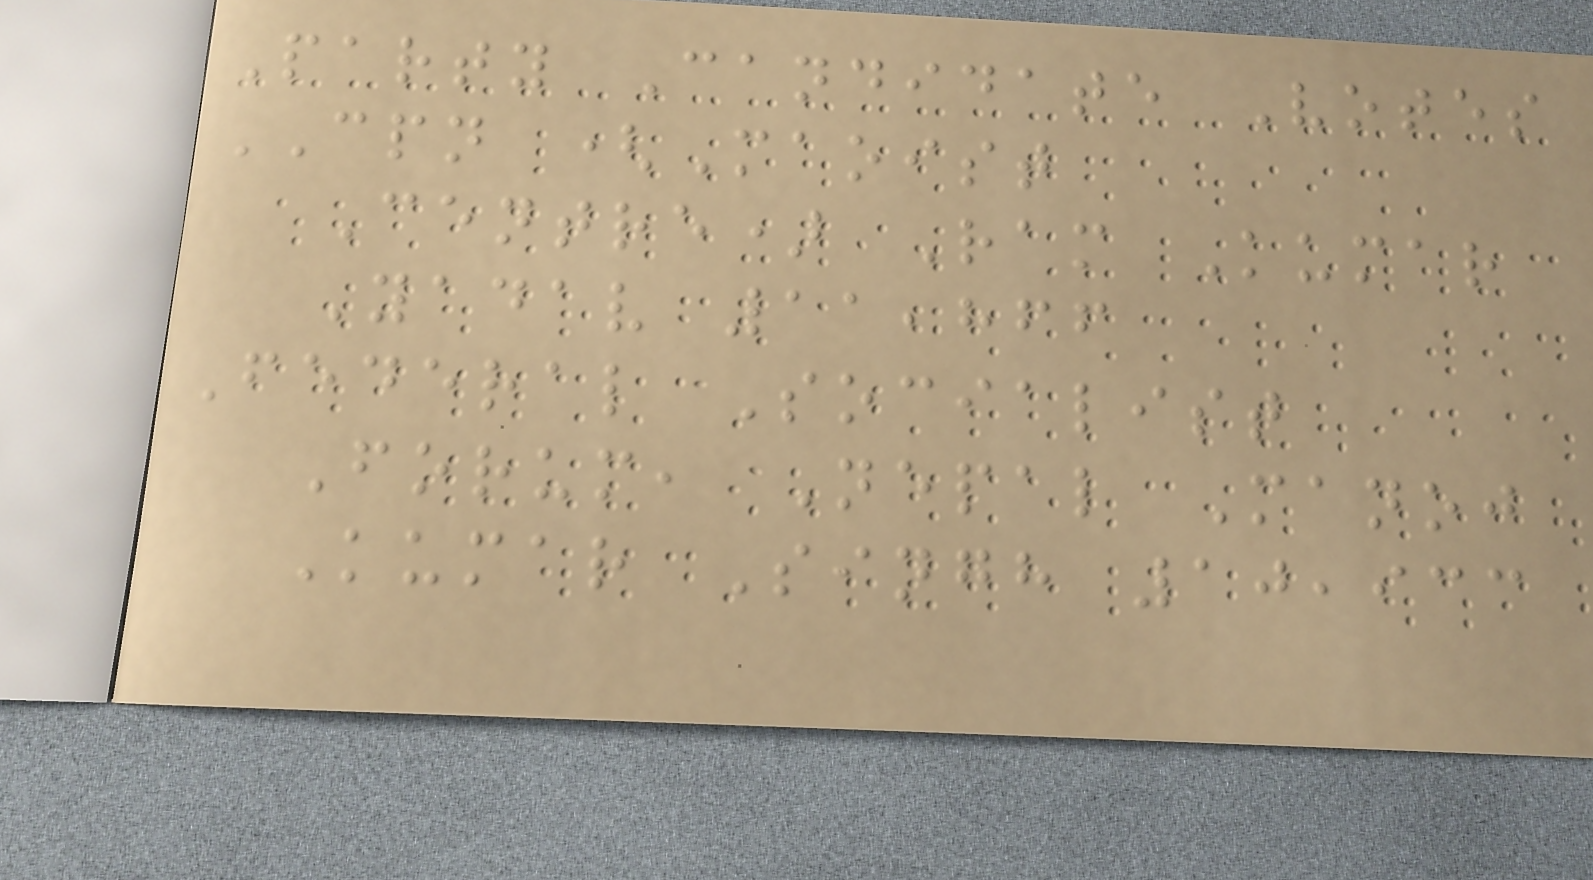Party Candidate Votes
CPN (Maoist
Centre) Ram Kumar
Yadav 11,866
Federal Socialist
Forum, Nepal Manoj
Kumar Singh 10,933
